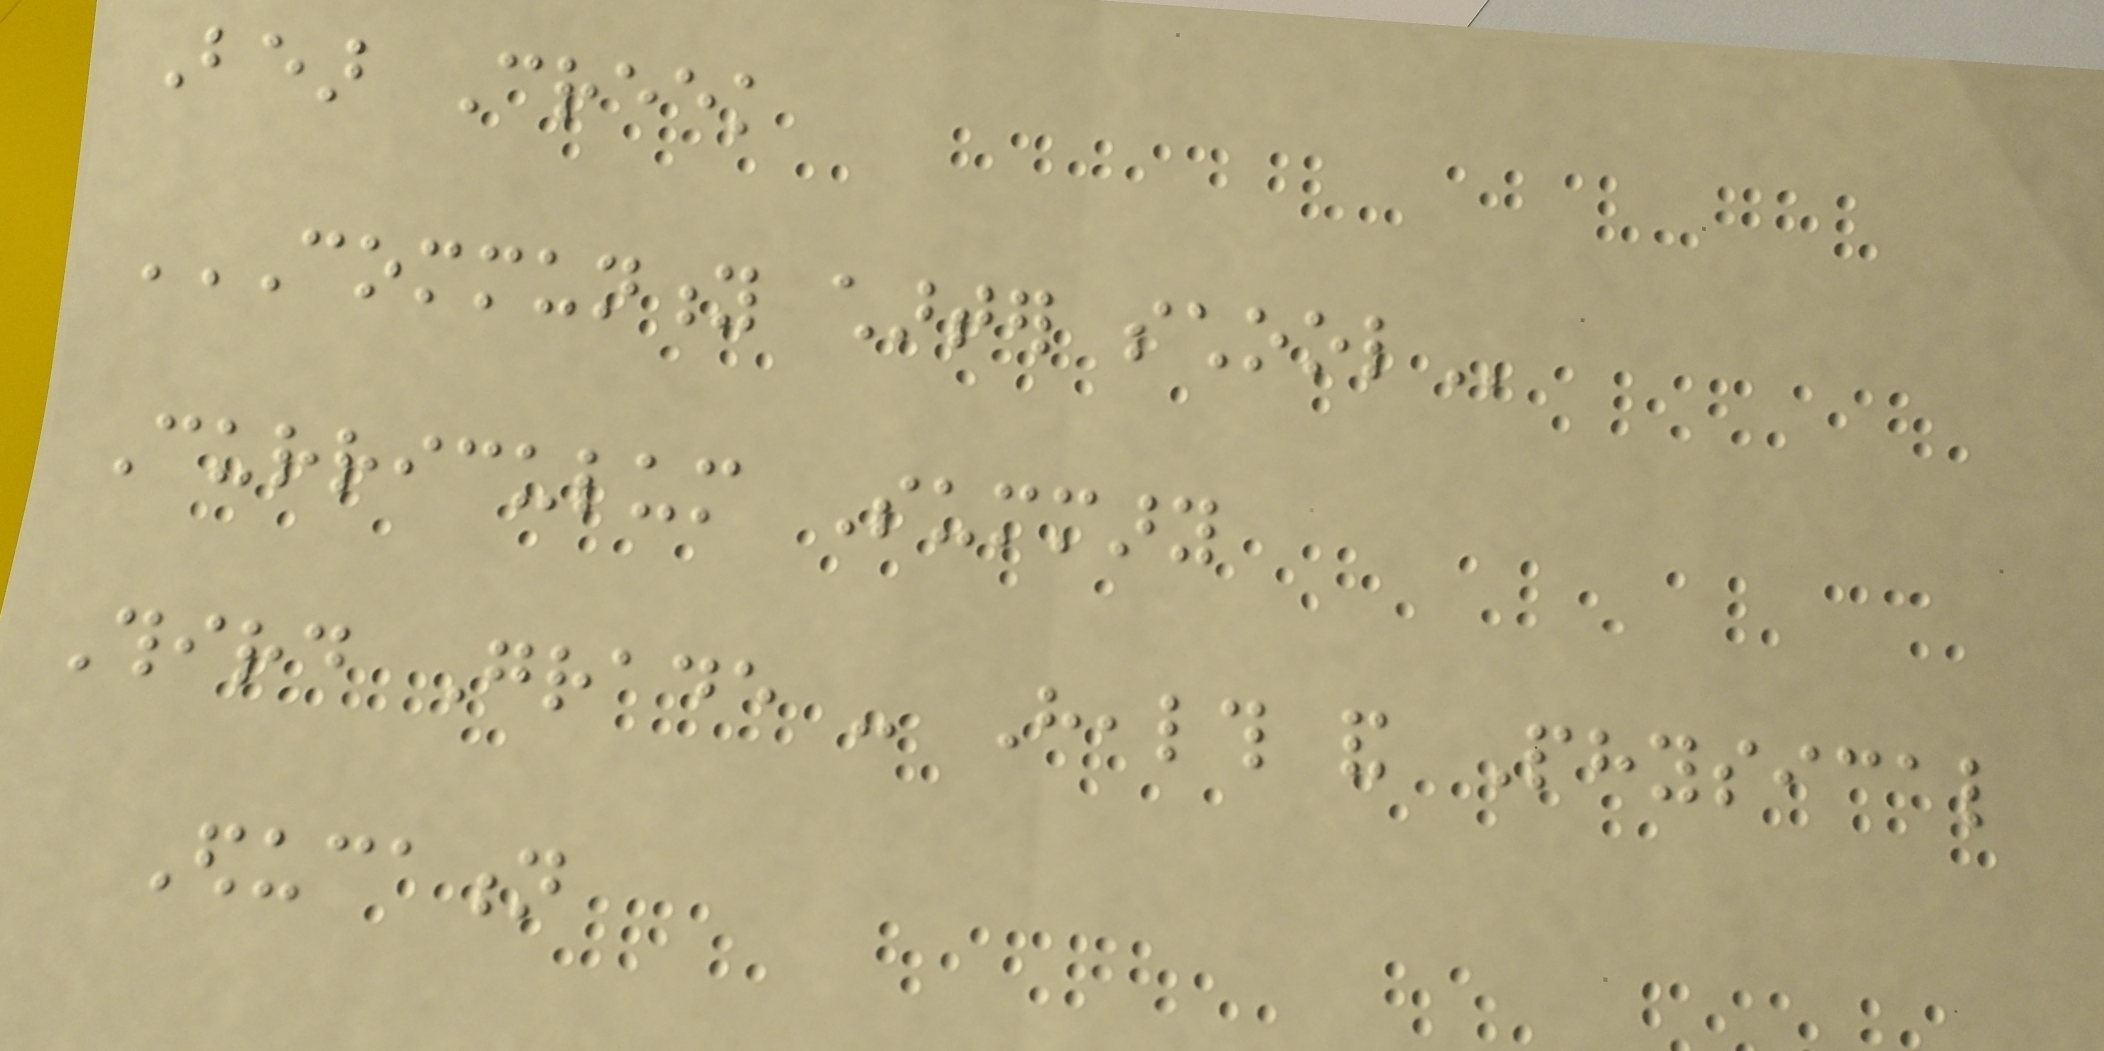Bear Creek
COMMUNITY CHARTER SCHOOL
Curriculum Summary
Third Grade - Health and Physical
Education
